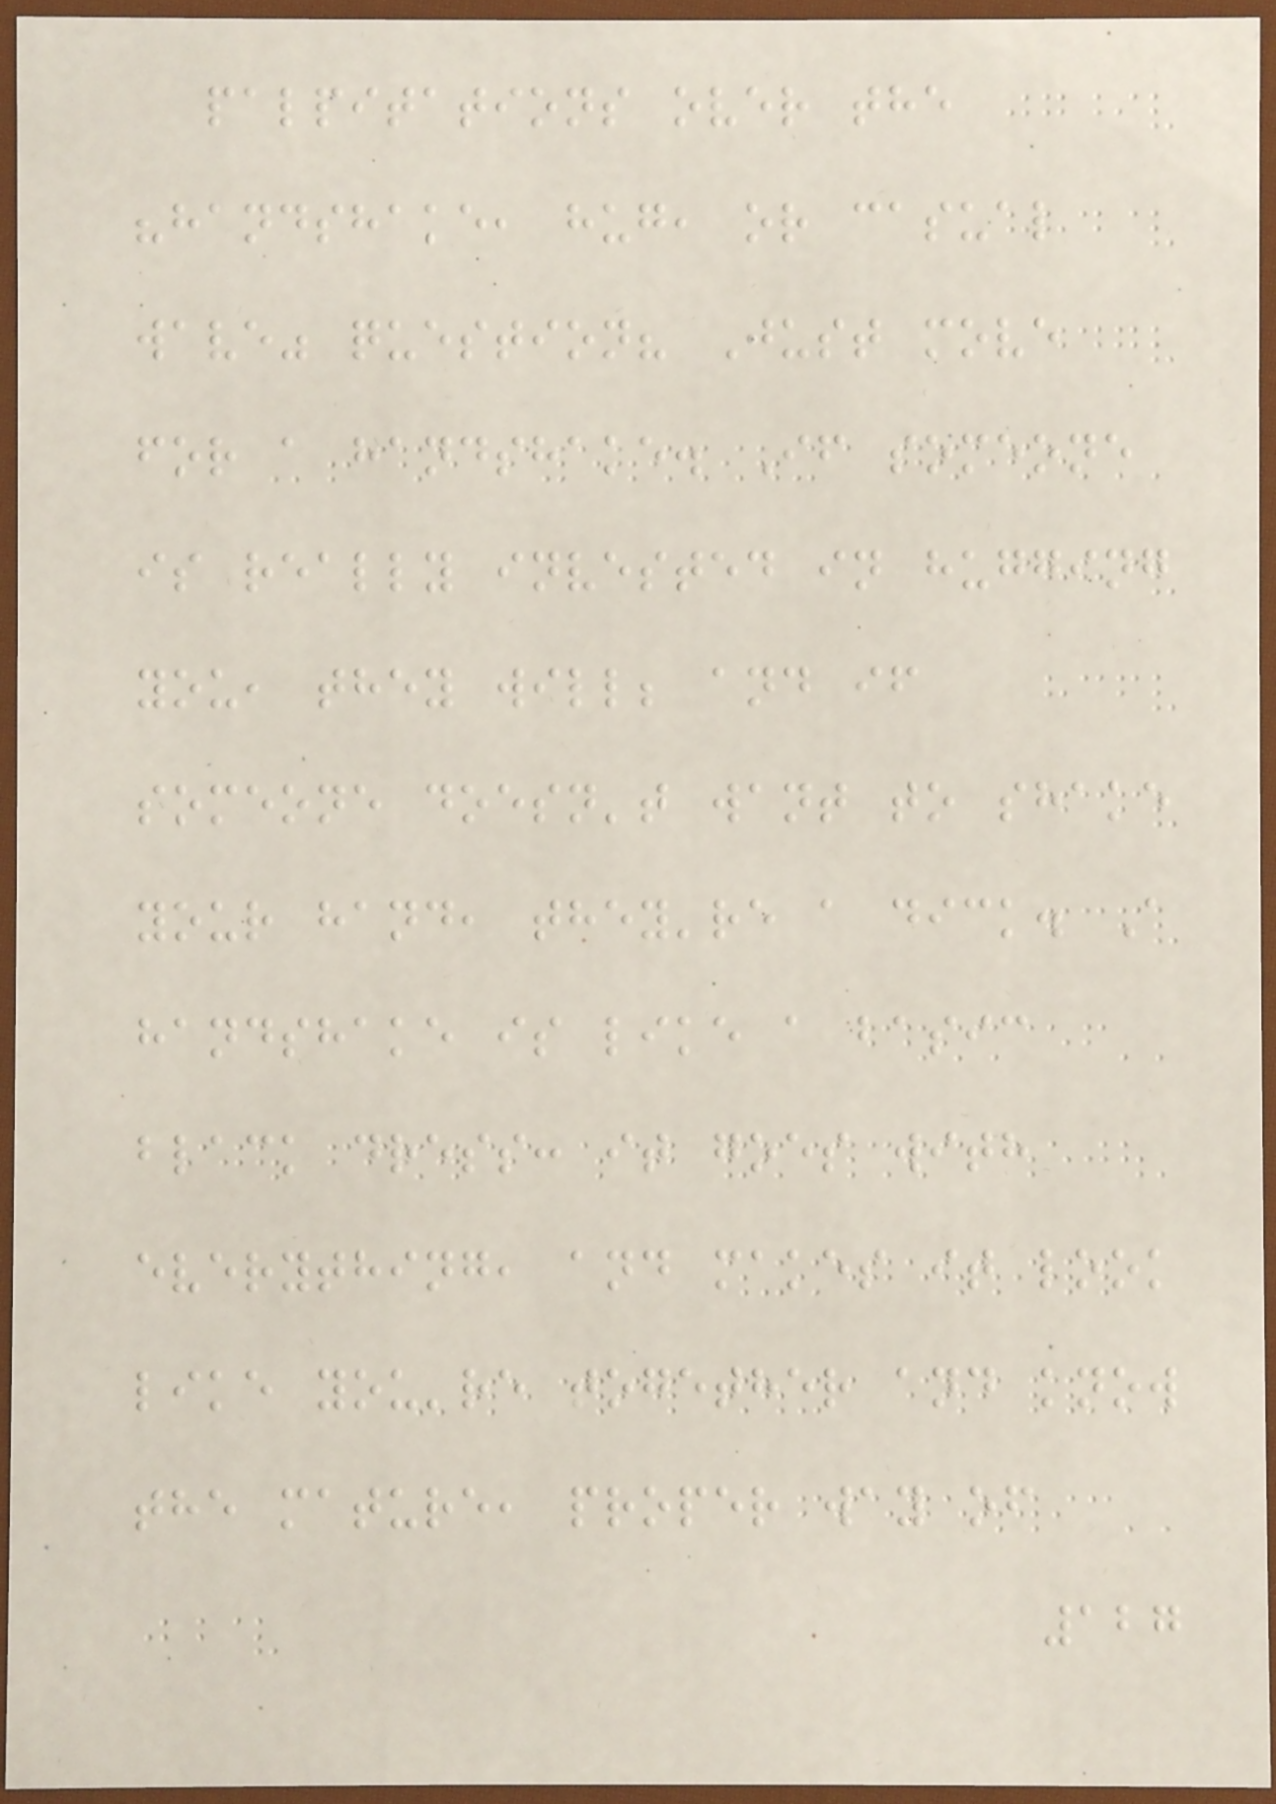palpitations over the
"handshake, hug, or casual
wave" question? Just move
for a handshake. If someone
is really invested in hugging
you, they will; and if
someone doesn't want to shake
your hand, they're a dick. A
handshake is like a basic
black dress: it goes with
everything, and makes it look
like you're together and know
the mature, proper way of
127
